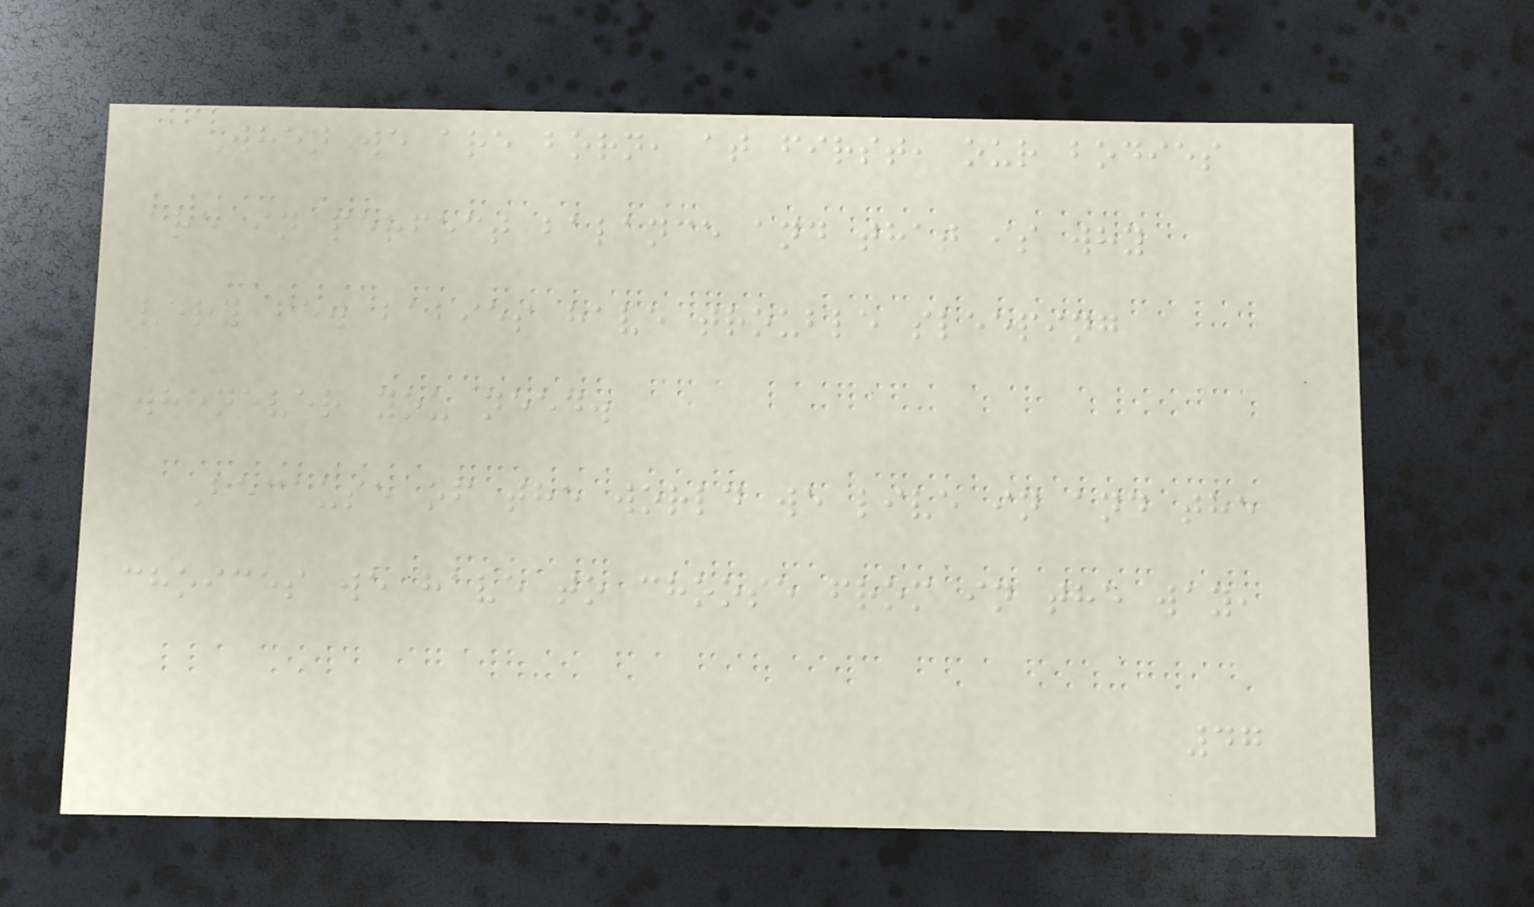When we are born, at first, our bodies
are in perfect balance and that is why
very few babies have trouble sleeping
whenever you need.
Because of the world we live in and the
choices we have to choose from in the way,
47
